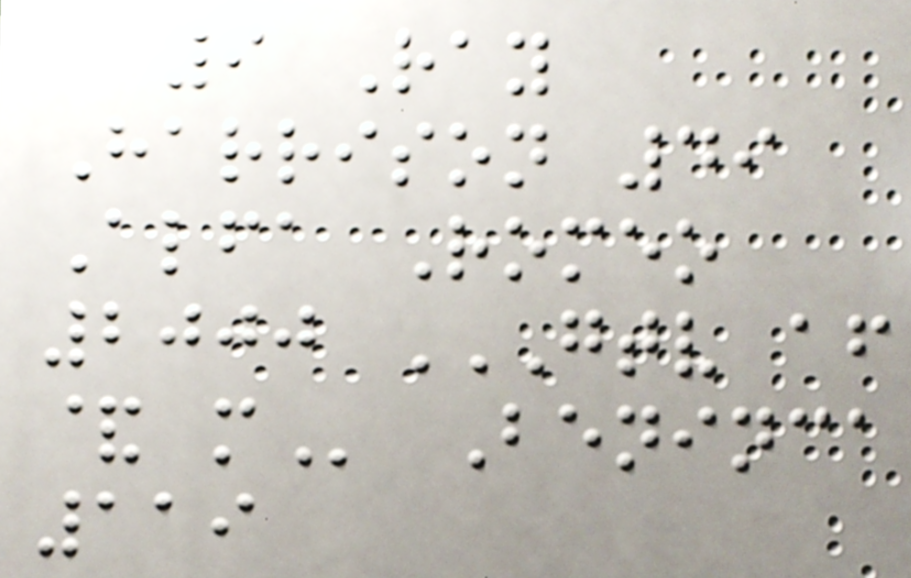9 Ray
Harrison 49
Alfa Romeo
2000 GTV AF
& M Beninca
119
